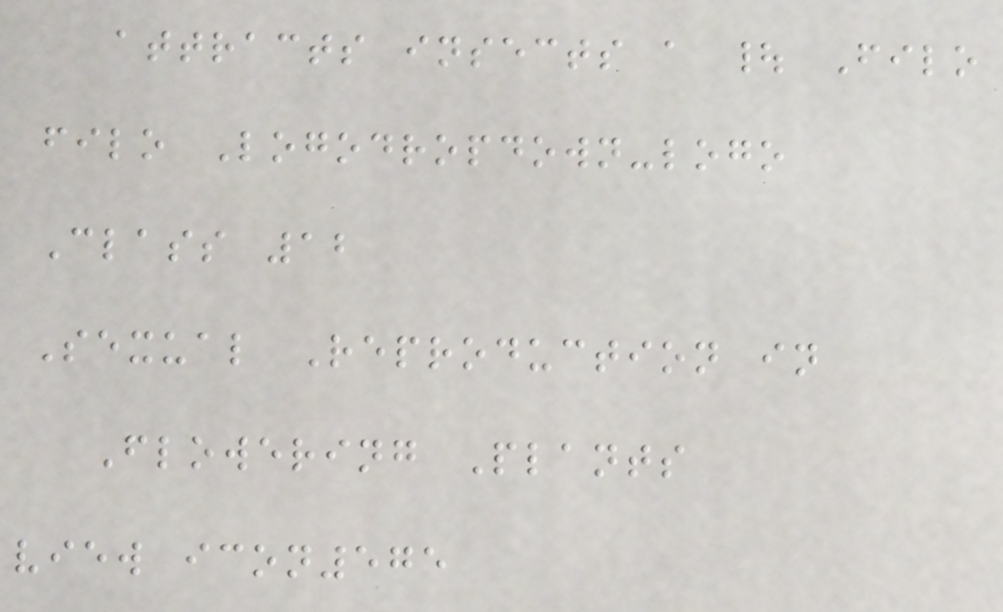attracts insects a | Filo
filo Logodropdown-logo
Class 12
Sexual Reproduction in
Flowering Plants
view icon575
